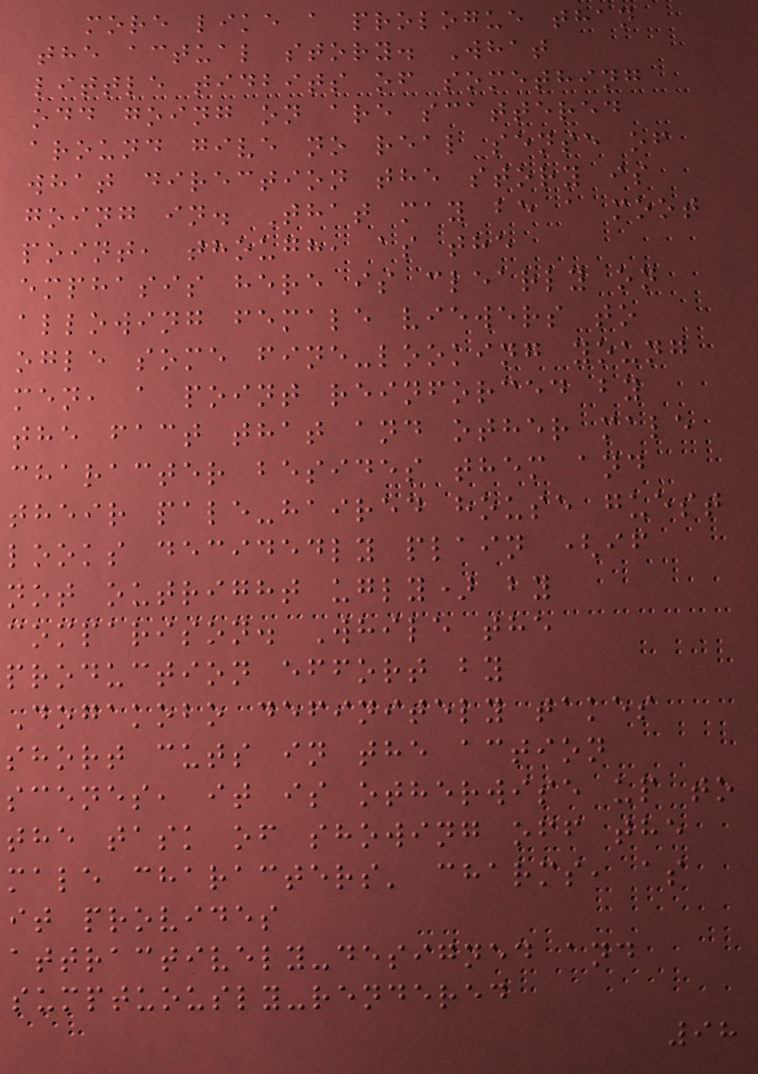more like a prologue than
the actual story. What
little tidbits of something
odd going on are scattered
around give no real sense of
what direction the story is
going in. That may be a moot
point, though, as the
emphasis here is clearly on
allowing female viewers to
ogle some fine-looking young
men, a point reinforced by
the fact that and other male
character besides them and
their pale-haired house guest
looks decidedly plain (if
not outright ugly) by
comparison. While the
production effort by
Dogakobo definitely takes
short cuts in the action
scenes, it is otherwise up to
the task of showing off the
male characters' charms, as
it provides
attractively-designed and
sumptuously-rendered
98
